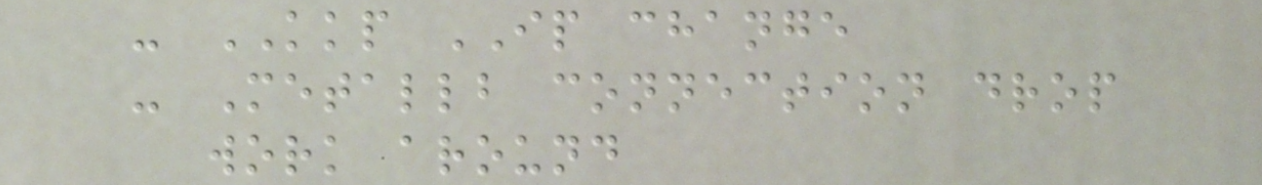- KKP IP change
- Metallb connection drop
work around
